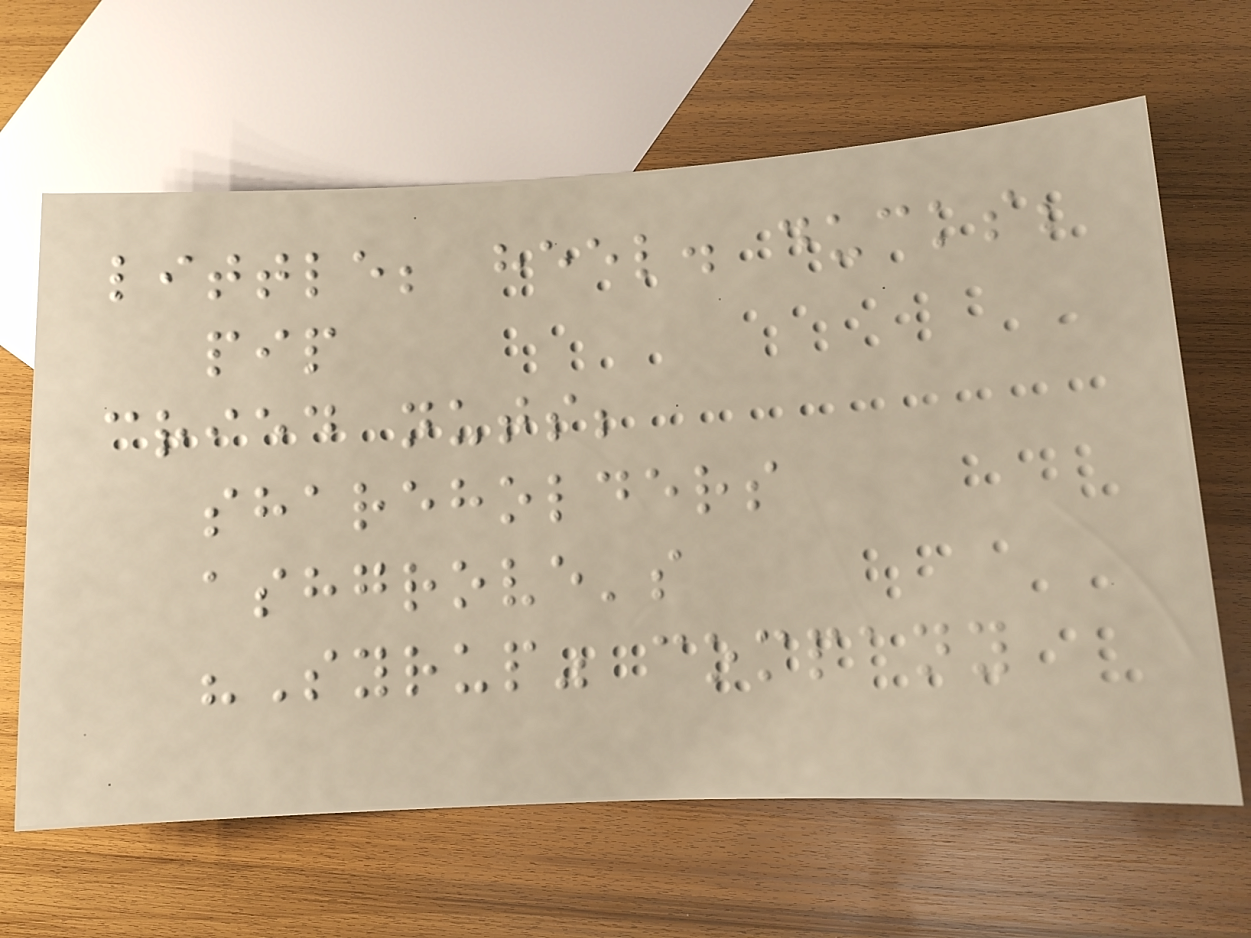little; heel. ducks;
pip
cried nuts;
shareholders
ashgrove's
"Syrup" company
